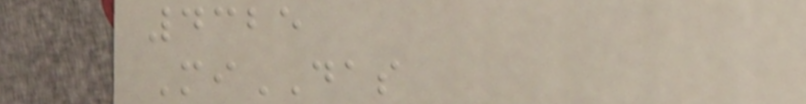4325
MiDAS
